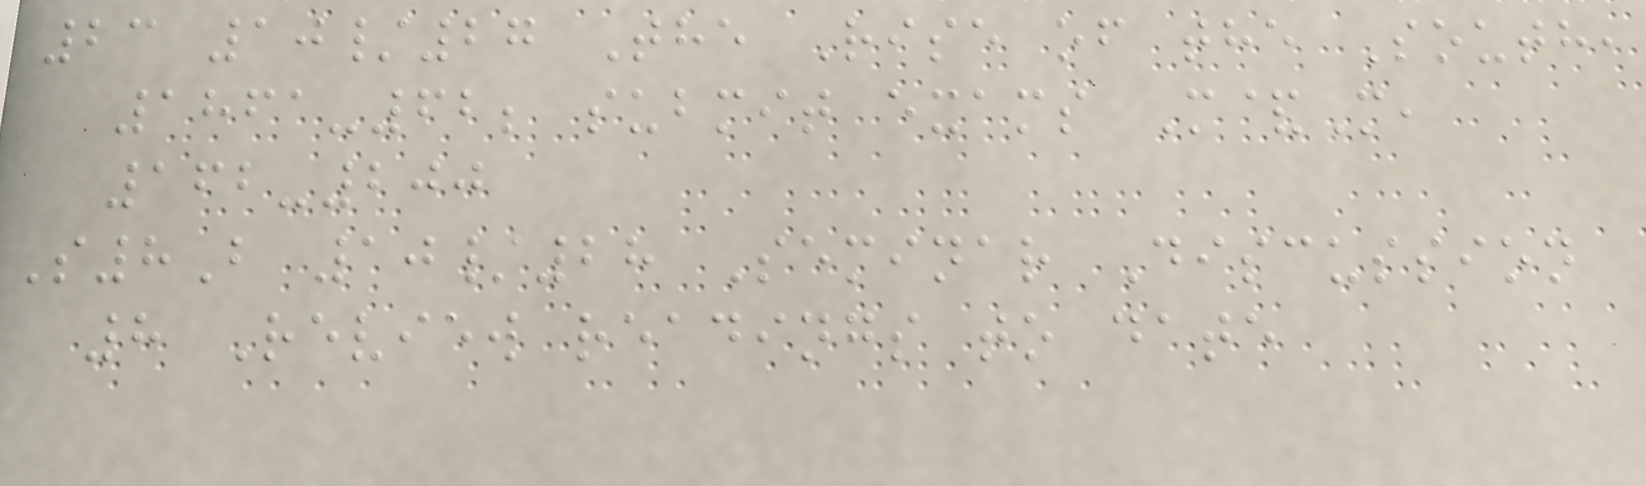23 10/27 The Rise of the South,
1861-62; submit exams M&M,
162-200
S8B 10/28 Seminar Discussion
8 Review readings to date
